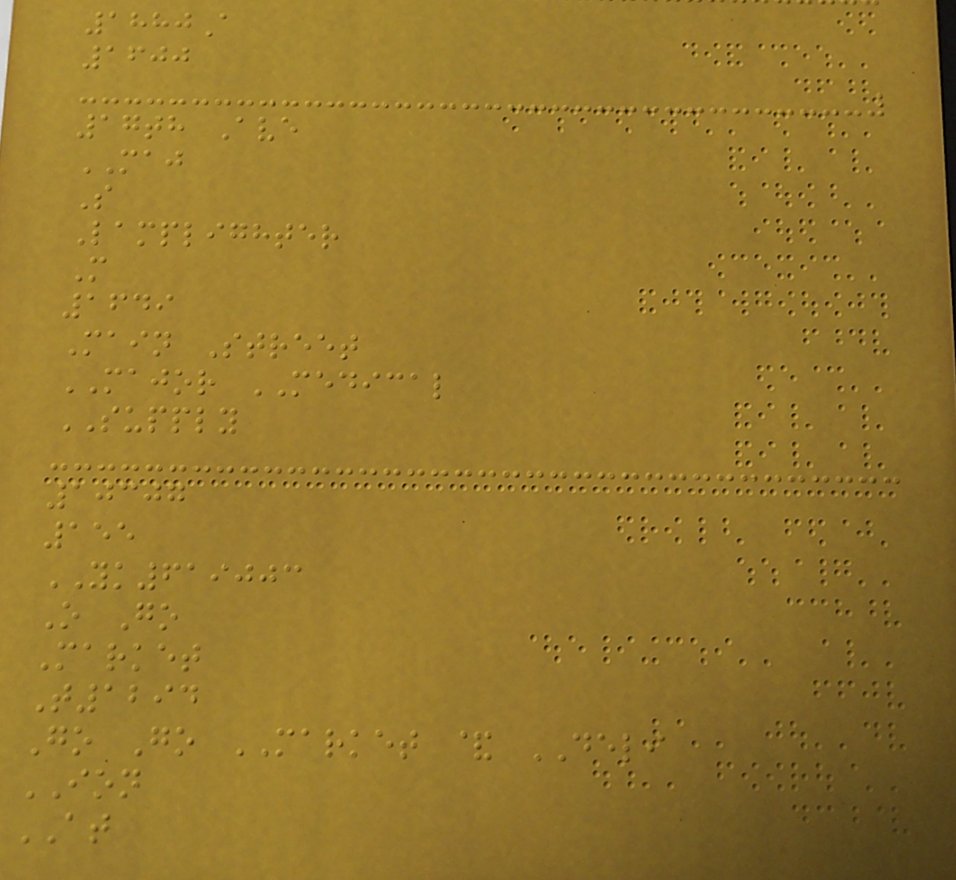1880A
1600
17th Ave
MAJ
S
Lamplighter
M
1649
Main Street
MAJOR MEDICAL
SUPPLY
10307
155
YK619003
O Go
Market
T1294
Go Go MARKET & DELI
ION
AT
